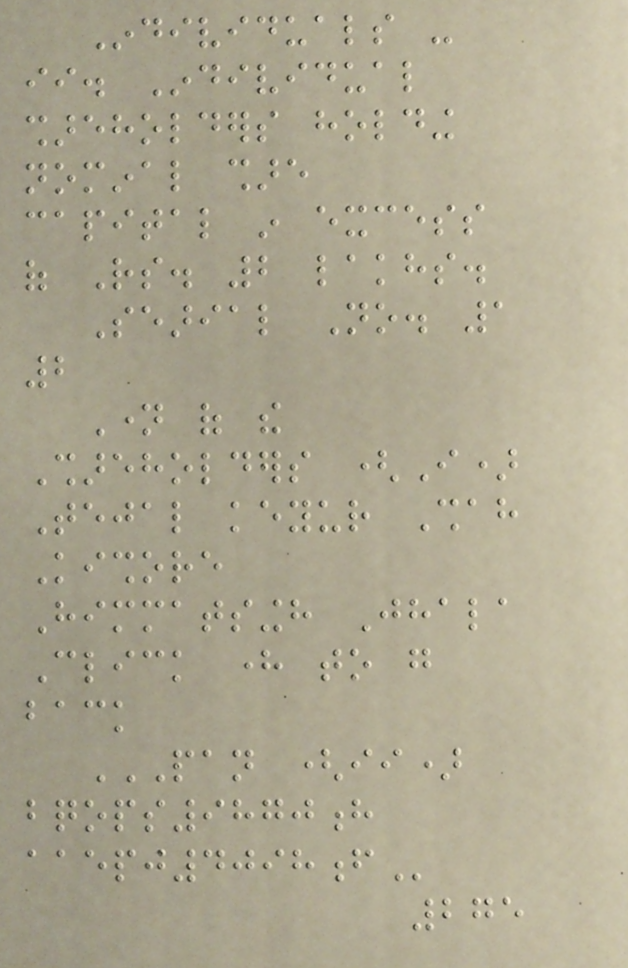Individuals -
ii. Individual
shareholders holding
nominal share
capital in excess
of Rs. 2 lakhs.
Searial No. 1
2
Name of the
Shareholders (I)
Tejal keyur Shah
Kishore
Himmatsingh Jhala
Click here to go
back
PAN (II)
BQOPS9870H
AAEPJ4098F
275
